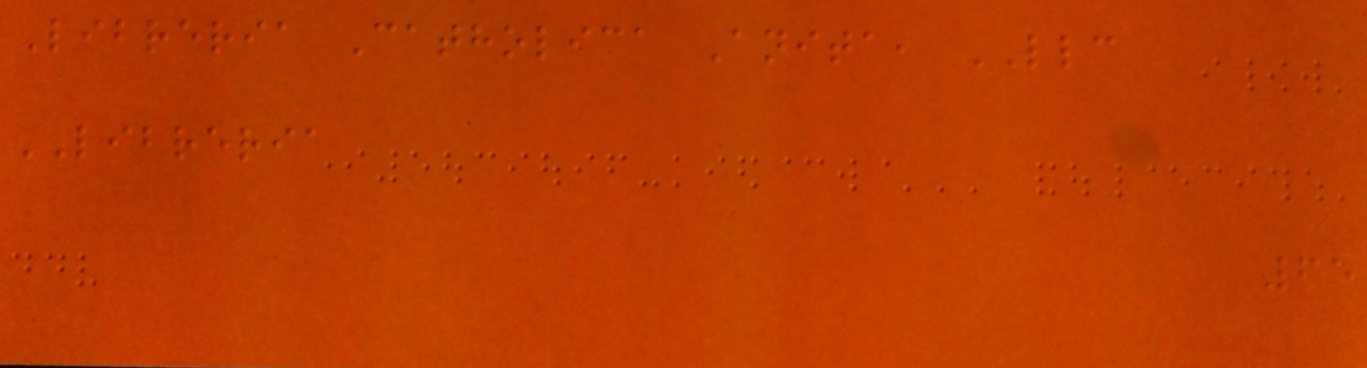Libreria Catholica Anita, LLC
LIBRERIA
65
